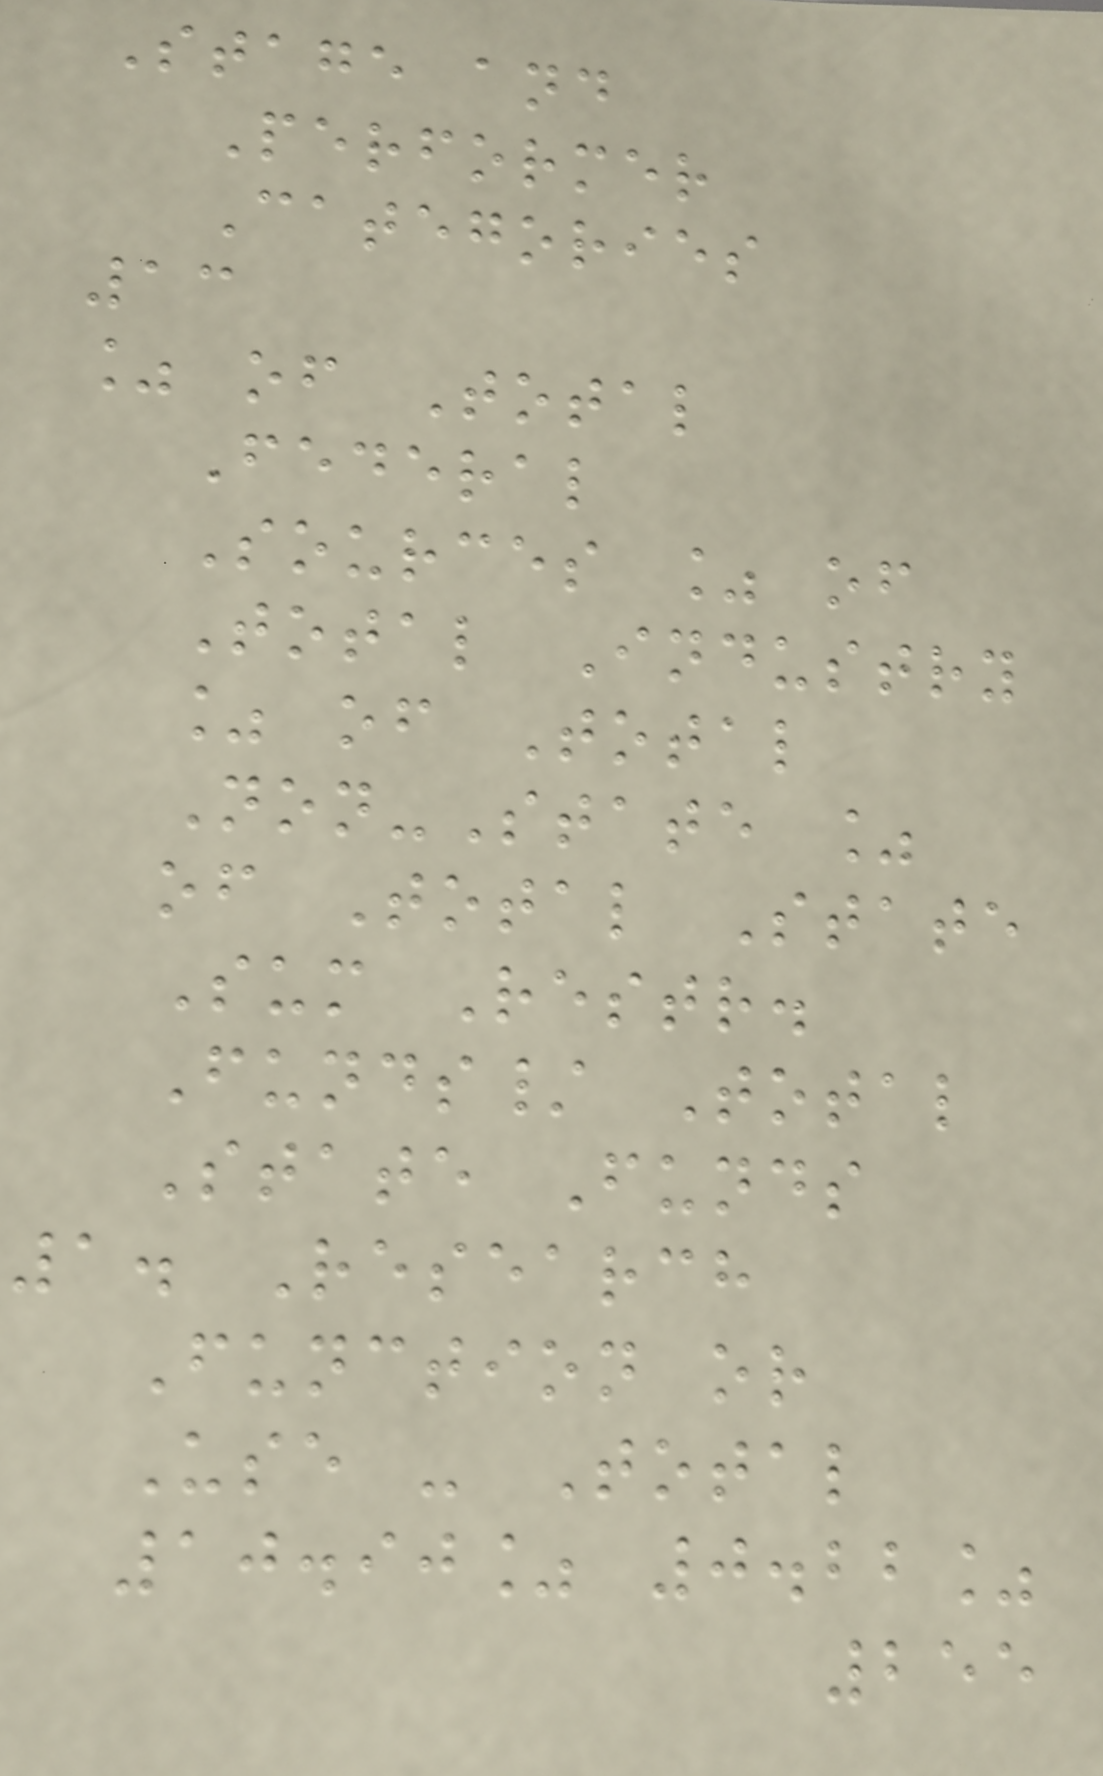Stage and
Performer
Categories
13
% of Total
Federal
Sources % of
Total Industry
% of Total
Non-State %
of Total State
Sum Restr.
Funds/ Total
State Funds
1. Research
Function or
Use - Total
10.90% 0.22%
255
